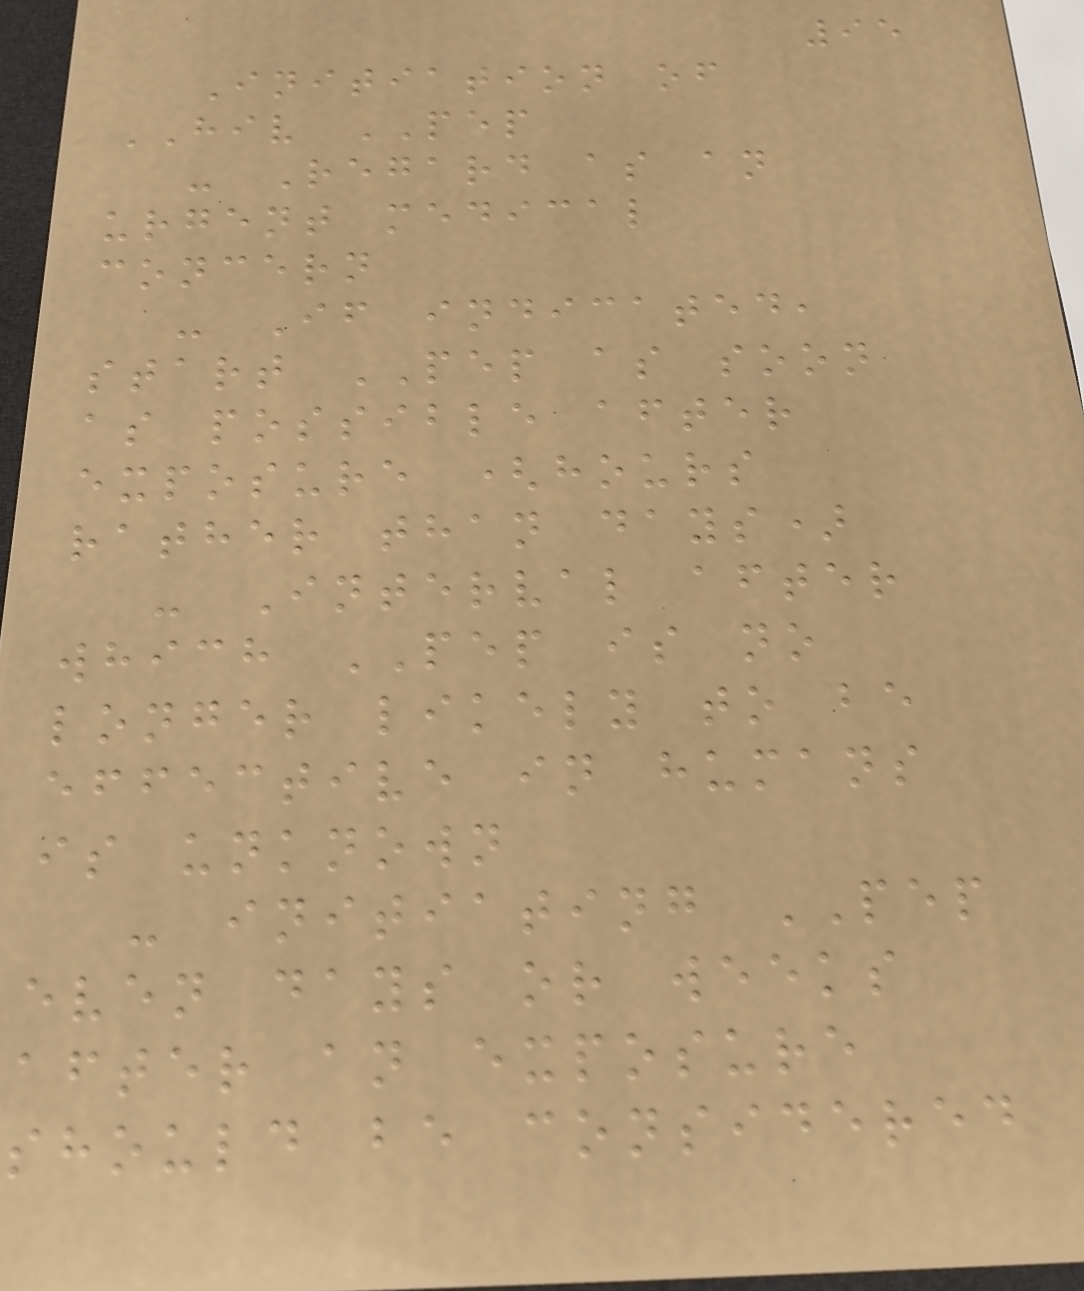95
Initiation of
HIV PEP
- Regard as an
urgent medical
concern
- If indicated,
start PEP as soon
as possible after
exposure (hours
rather than days)
- Interval after
which PEP is no
longer likely to be
effective in humans
is unknown
- initiating PEP
even days or weeks
after an exposure
should be considered
